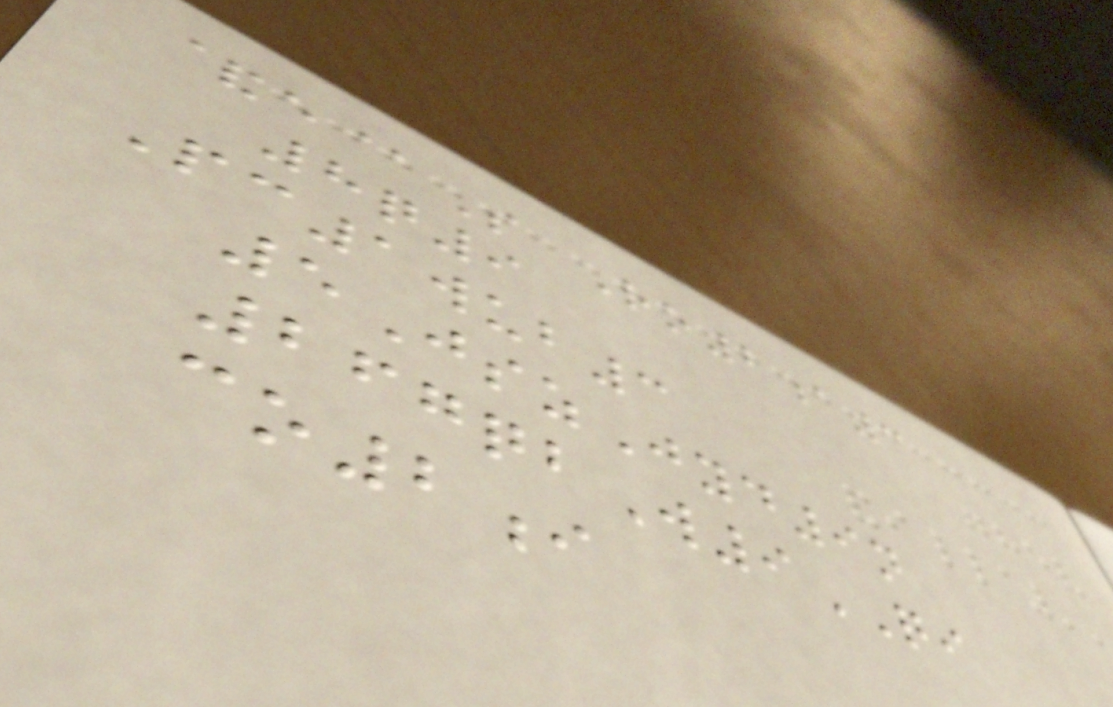&e@S Ro2a3
8q9
Pc1wub3
5JszJyd9n
267qbW9QI
co2i
